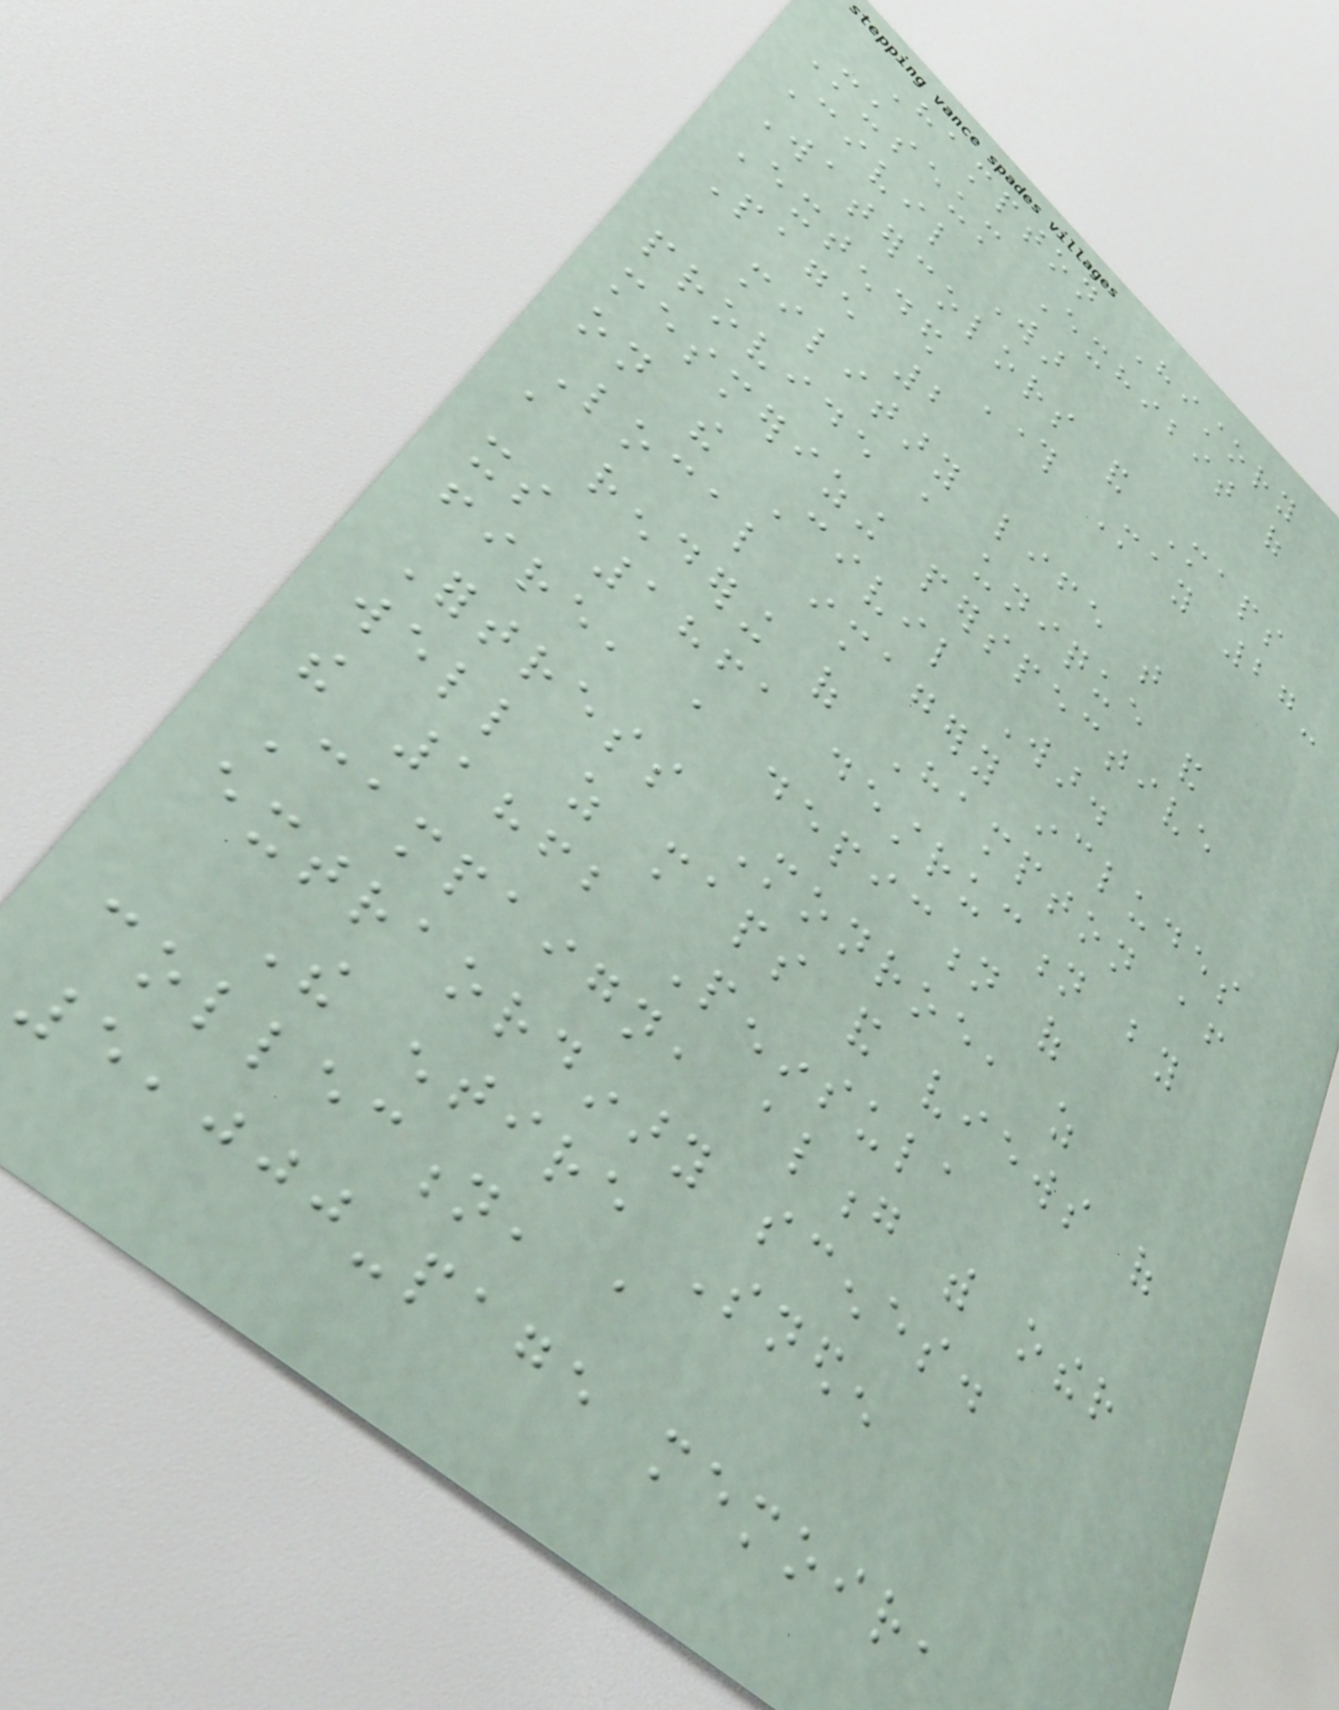Hampton History
Museum Exhibit of
Civil War
Watercolors and Maps
Extended Through May 27-
Page 2
military life that
provide a unique and
mesmerizing perspective
on the Civil War.
Local imagery includes
a rendering of Hampton after
its 1861 destruction by
fire, a depiction of
Fortress Monroe, as
well as maps and views of
the 1862 Peninsula
Campaign, along with other
extraordinary scenes.
The entire Sneden
collection, a
5,000-page memoir,
